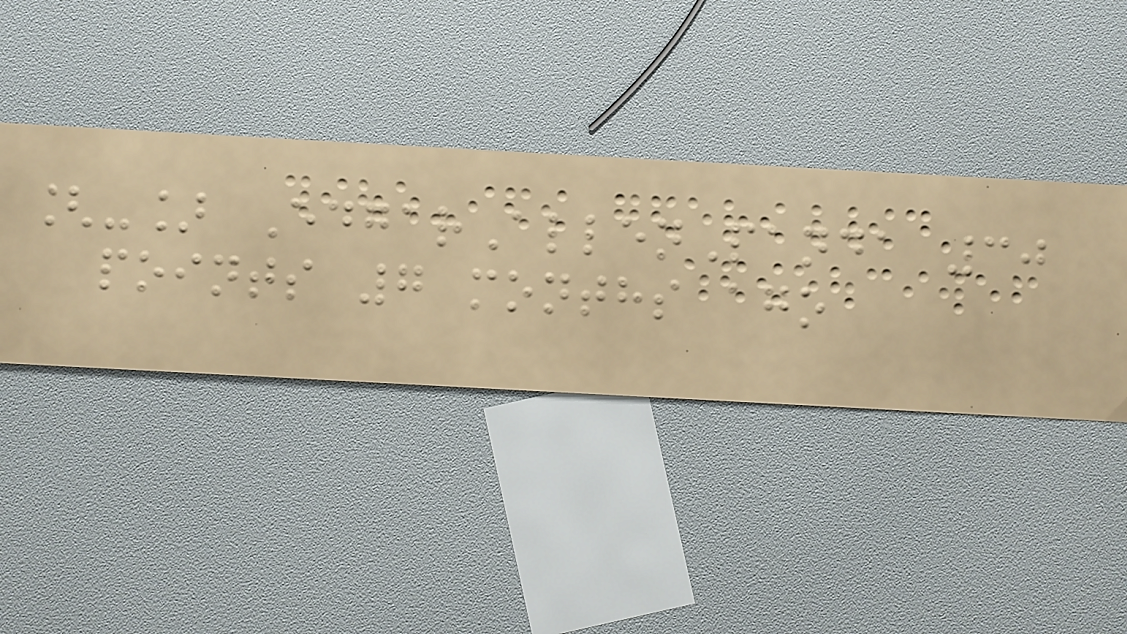[-] EdgarAllenPanda 30
points 7 months ago
